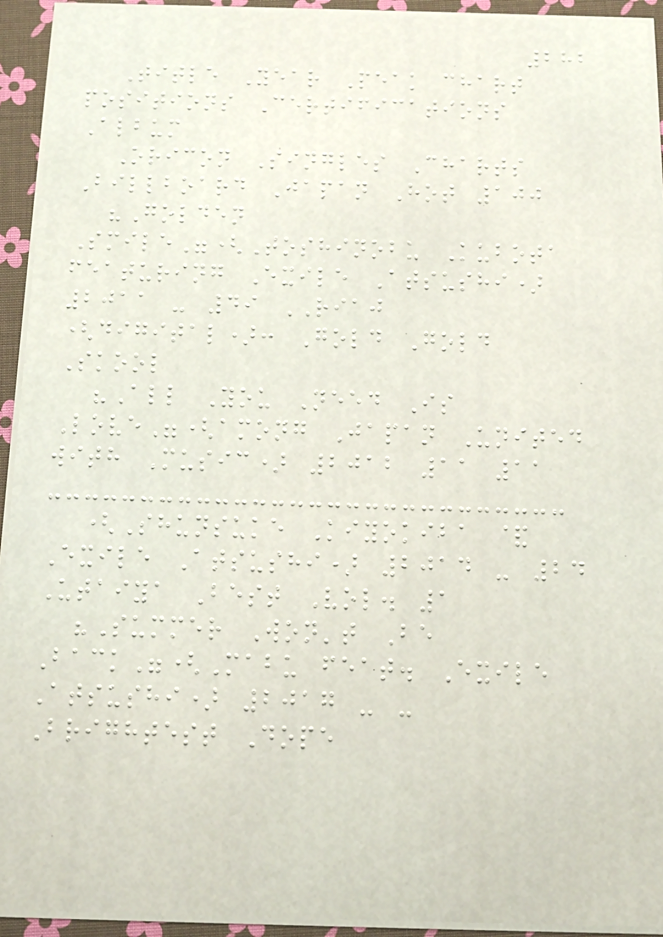282
Title Year Peak chart
positions Certifications
Album
Oricon Singles Charts
Billboard Japan Hot 100
"Golden
Smile"(Toshinobu Kubota
featuring Exile Atsushi)
2011 - 49 RIAJ
(digital): Gold Gold
Skool
"All You Need Is
Love"(among Japan United
with Music) 2012 11 11
(Shunsuke Kiyokiba &
Exile Atsushi) 2014 - 24
Utaiya Best Vol. 1
"Summer Won't Be
Back"(Mabu feat. Exile
Atsushi) 2017 - -
Brightest Dope
